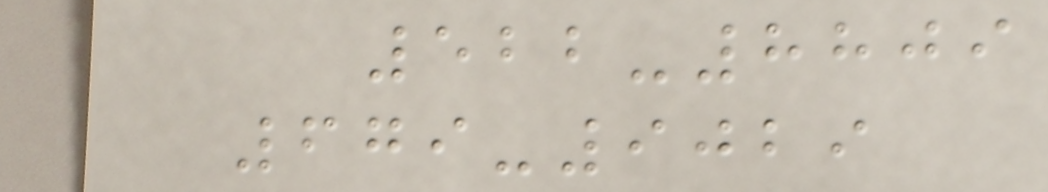522-8809
679-9029
